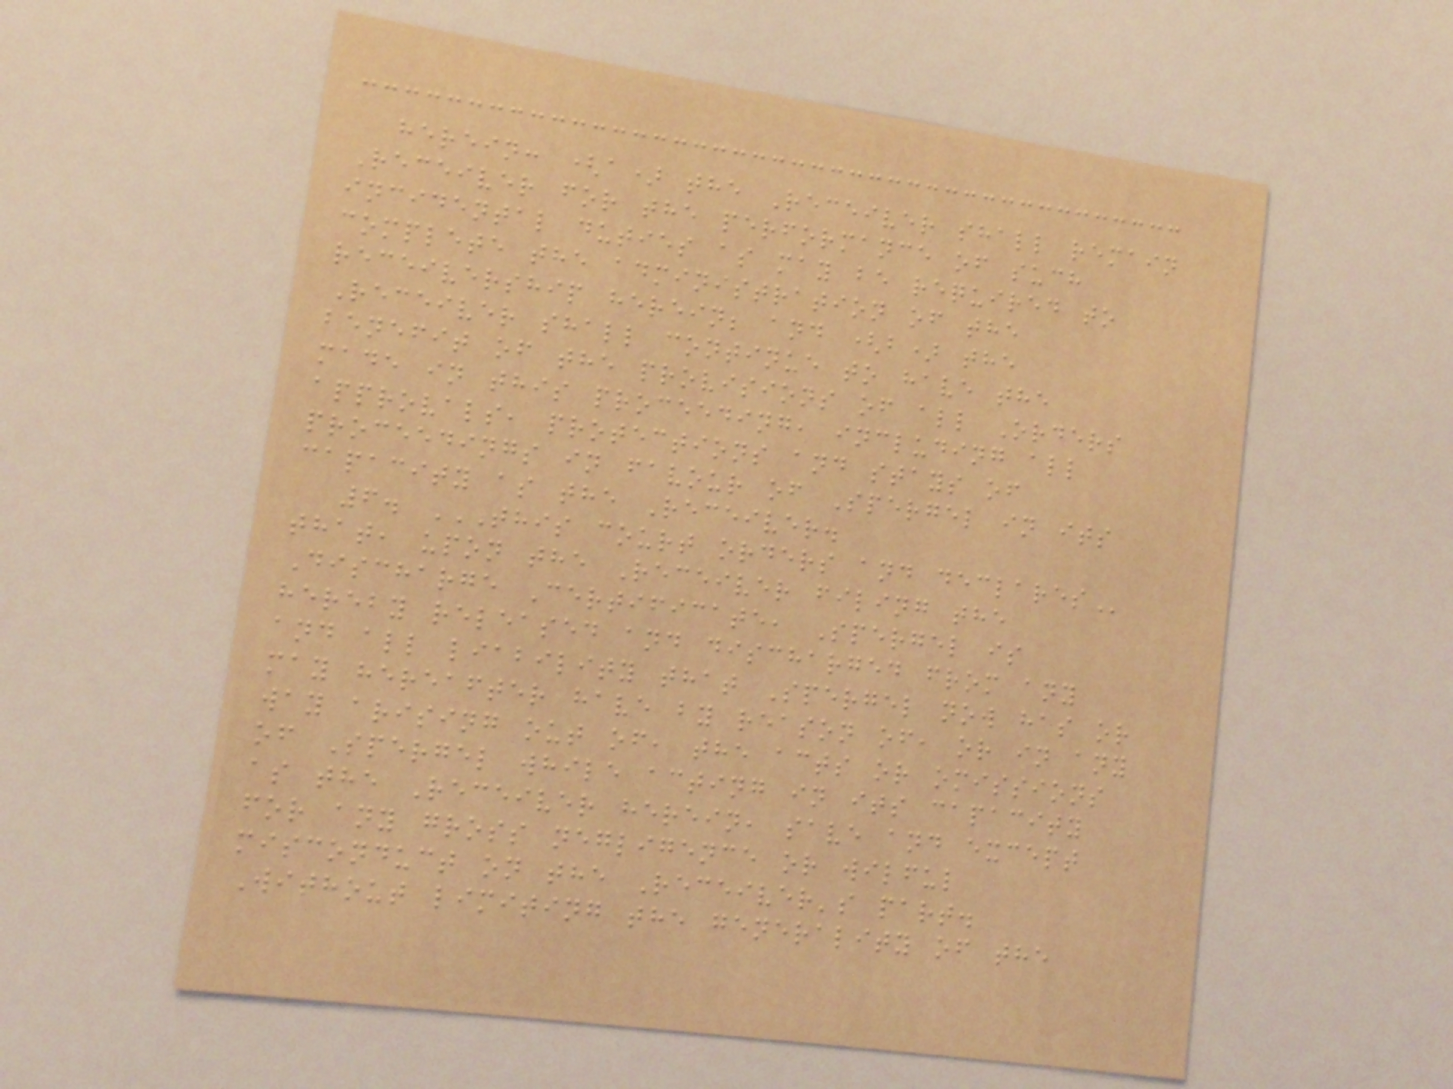herein: (a) the Receiver shall remain
Receiver for the performance of such
incidental duties as may be required to
complete the administration of the
receivership herein; and (b) the
Receiver shall continue to have the
benefit of the provisions of all Orders
made in this proceeding, including all
approvals, protections and stays of
proceedings in favour of Spergel in its
capacity as the Receiver.
6. THIS COURT ORDERS AND DECLARES
that, upon the Receiver filing the
Discharge Certificate, Spergel is
hereby released and discharged from any
and all liability that Spergel now has or
may hereafter have by reason of, or in any
way arising out of, the acts or omissions
of Spergel while acting in its capacity
as the Receiver herein, save and except
for any gross negligence or wilful
misconduct on the Receiver's part.
Without limiting the generality of the
